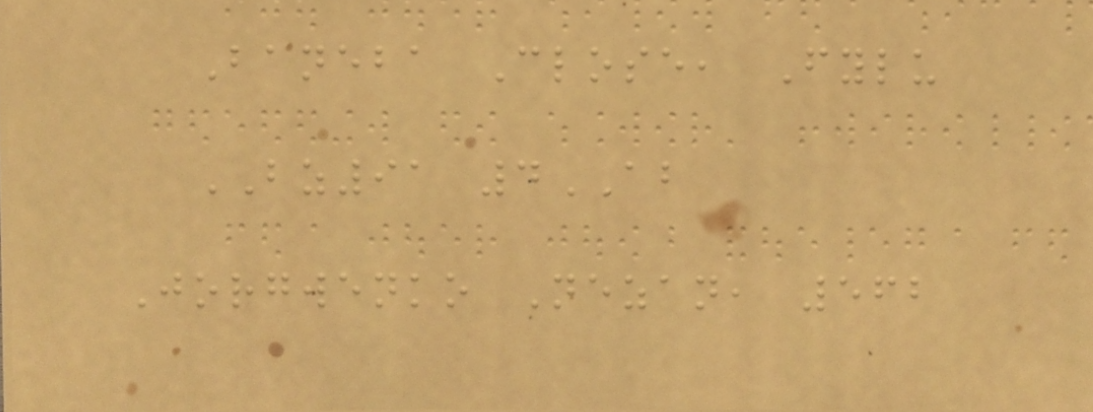Baneba Close, Fylu
BZ91 4AB
Jorgwenko Nezan, 562
